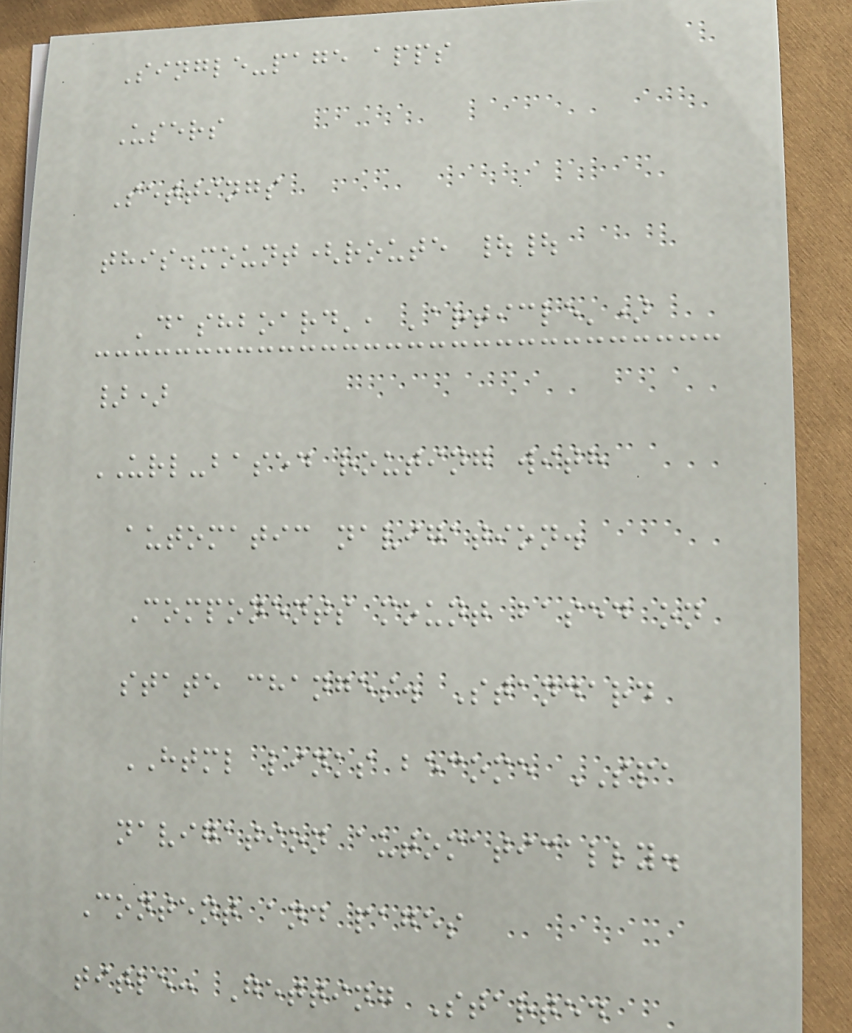Single-page apps
Users
Settings
this.mount(route ||
'dashboard', 'article')
})
URL-based routing with
automatic navigation.
Components mount based on
state changes. Standard
HTML links become SPA
navigation automatically.
Content and pages
title: Getting Started
